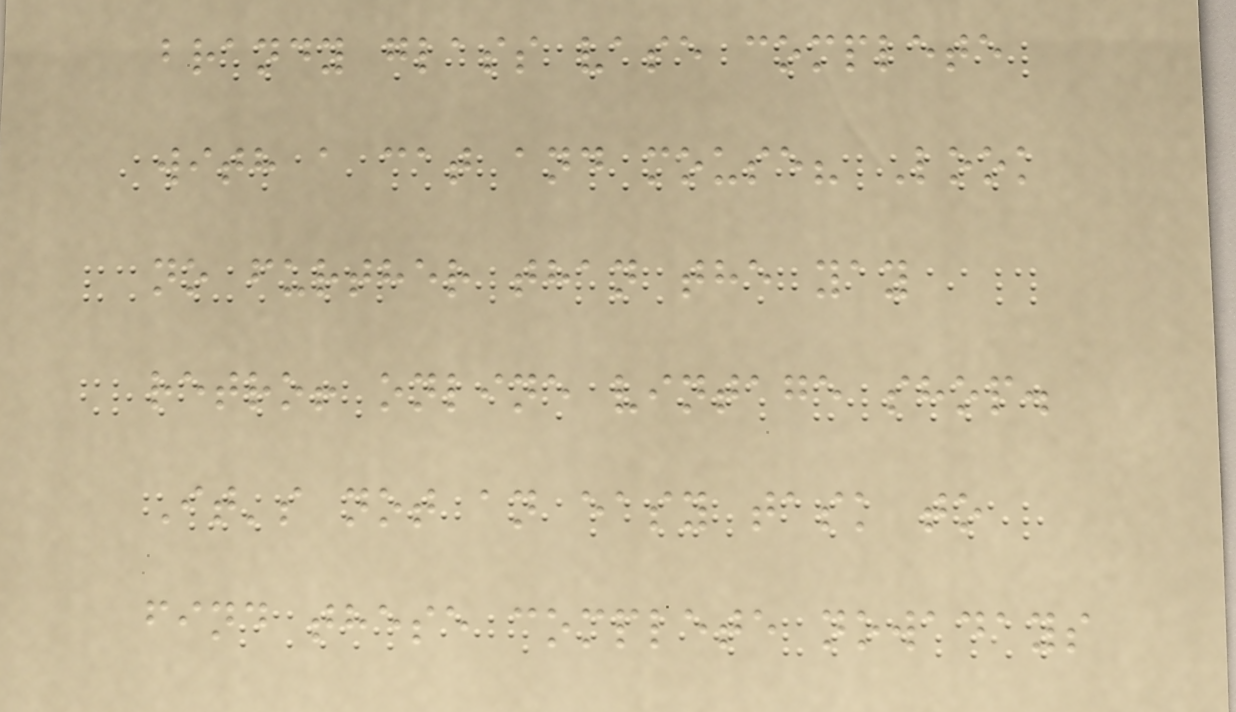brandy glass vase complete
with a cat and mouse? Look
no further than the yay
retro! online vintage shop.
It's not an easy task to
find these complete nowadays
